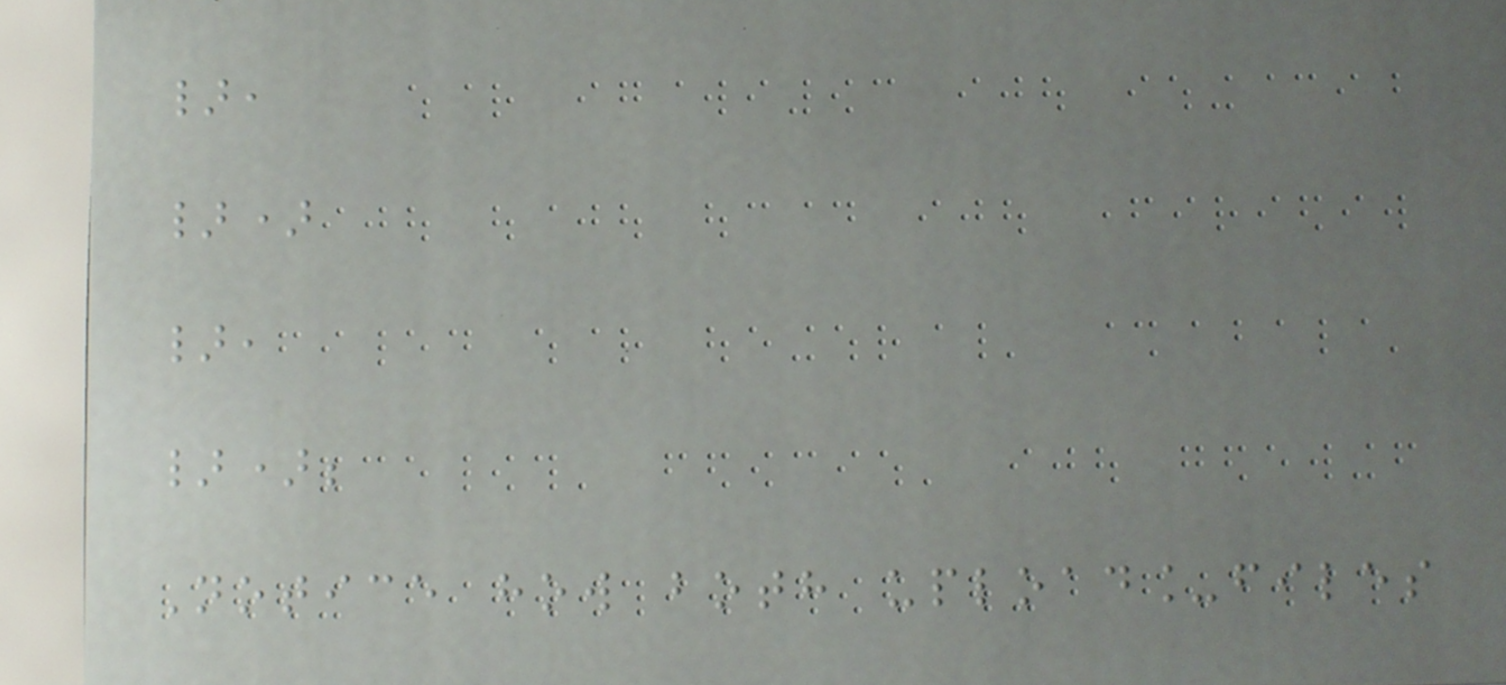},
})
},
});
Notice how both upload_files
